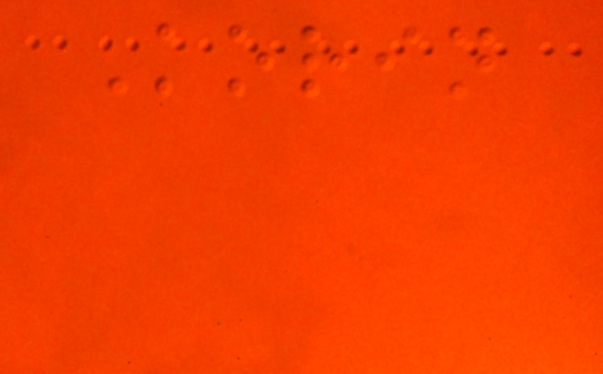Korin
